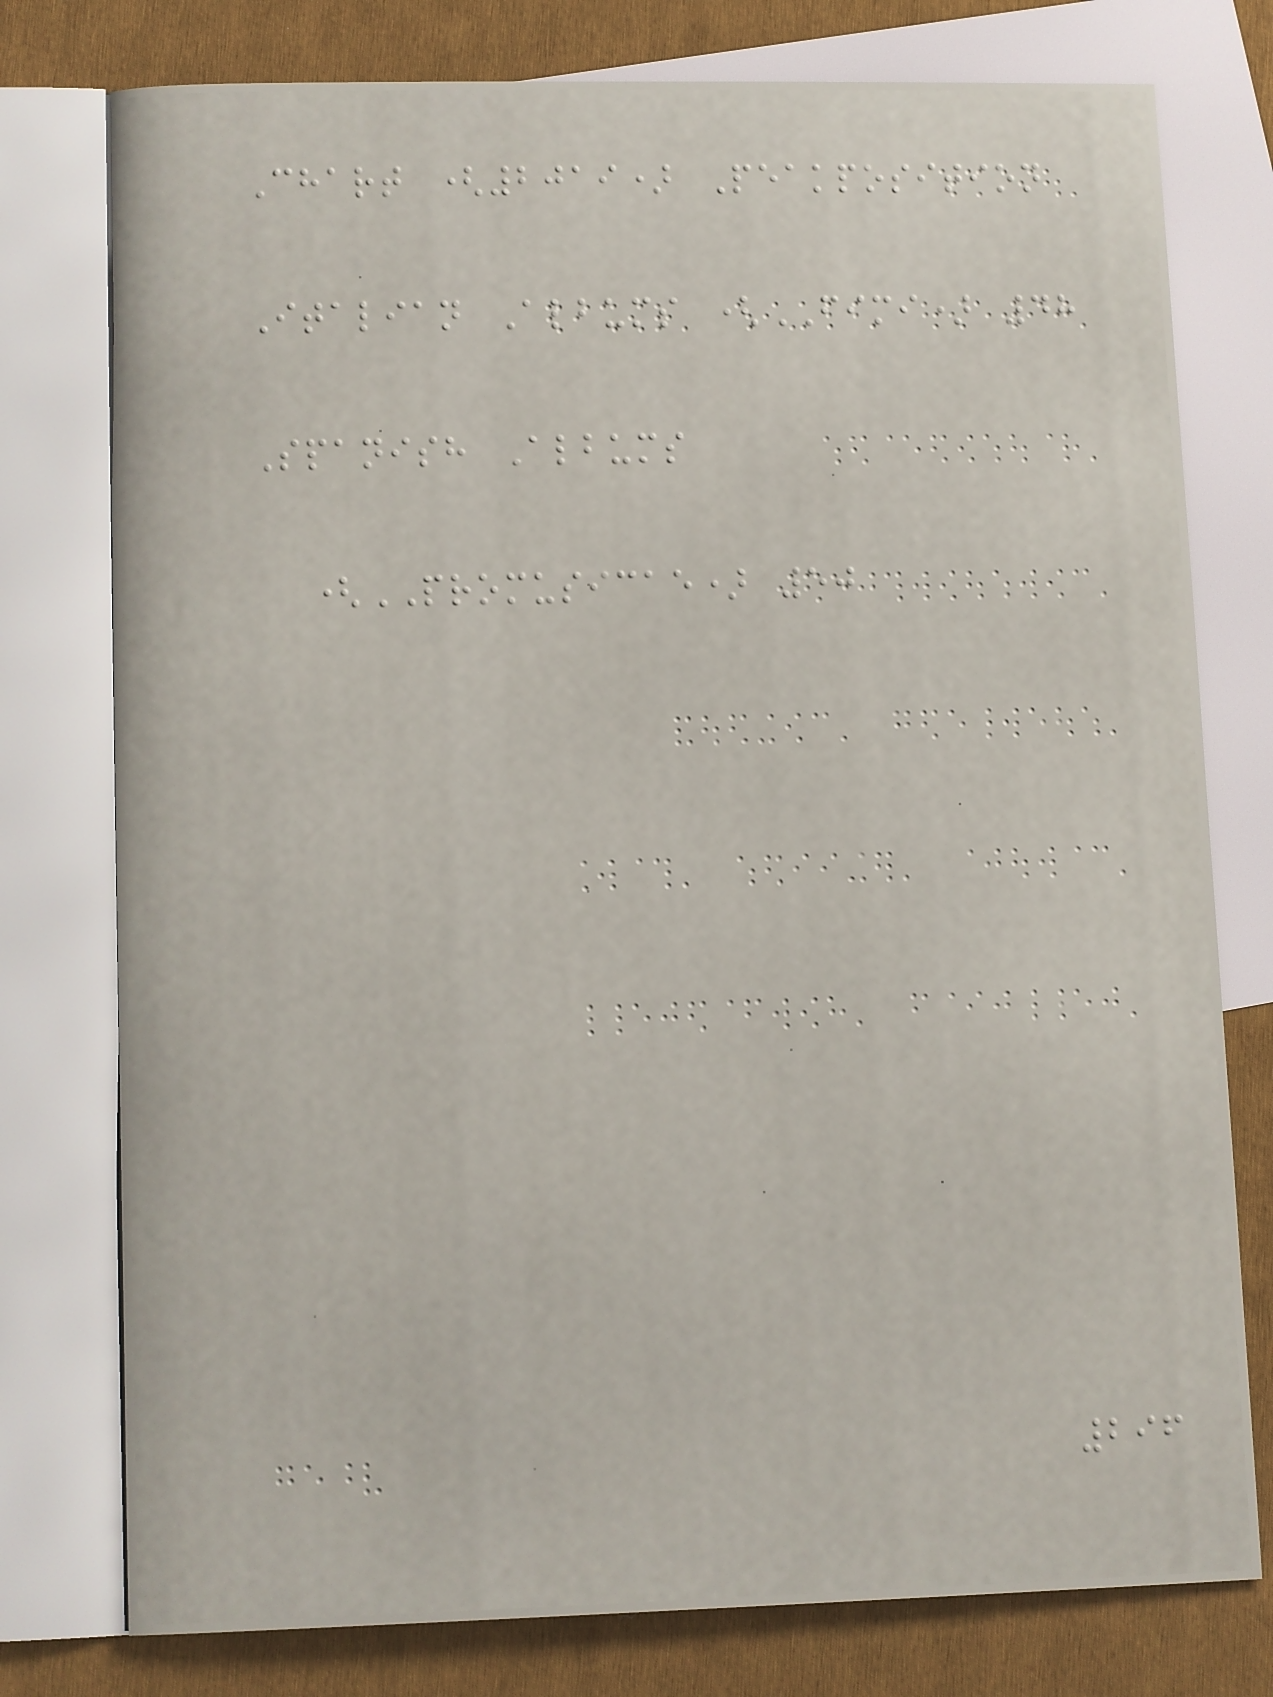Chart (2019) Peakposition
Italian Albums (FIMI) 48
Spanish Albums
(PROMUSICAE) 50
296
